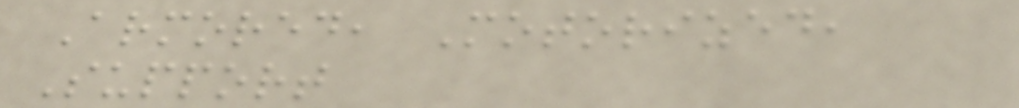Armored, Motorized,
Support
